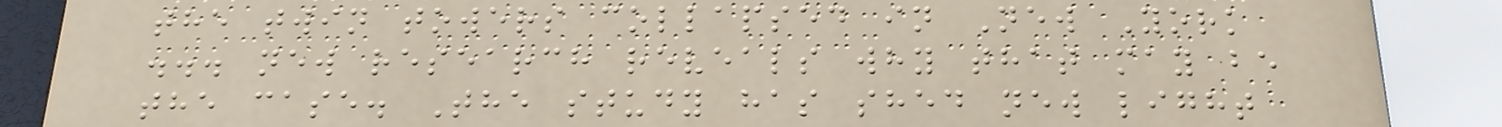the twin towers collapsed in New York
... new research reveals why that may be
the case. The study has shed new light
